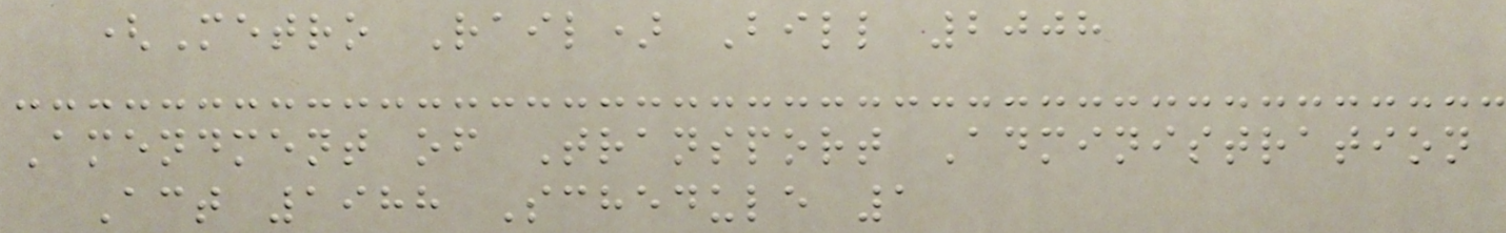(Metro Rail) Bill 2008
Amendment of Transport Administration
Act 1988 Schedule 1
